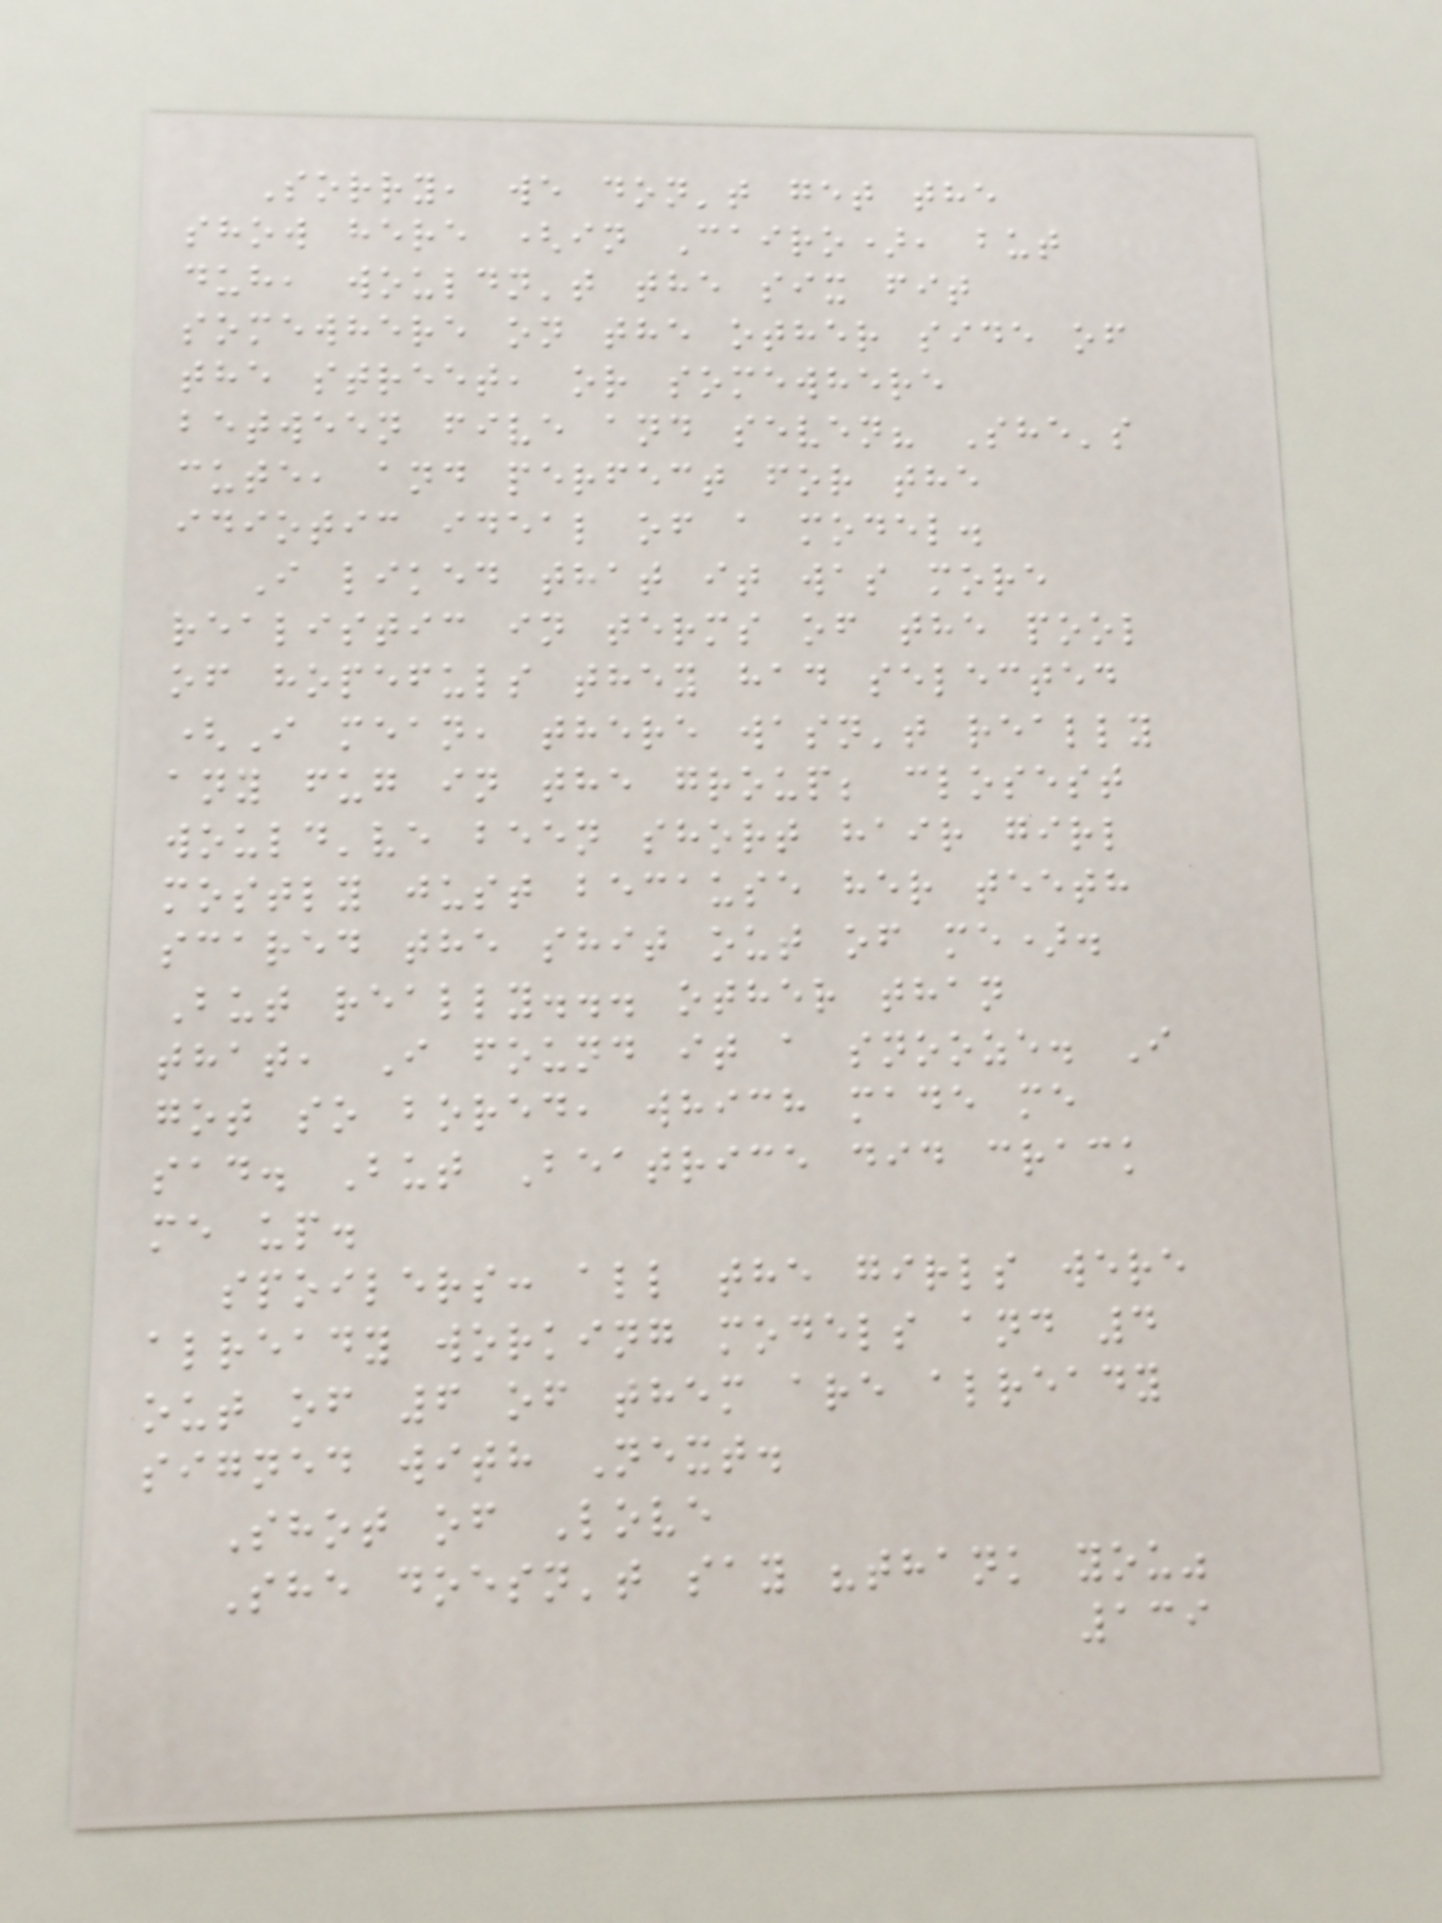Sorry, we don't get the
show here (in Cairo), but
duh, wouldn't the six fit
somewhere on the other side of
the street, or somewhere
between five and seven? She's
cute, and perfect for the
idiotic ideal of a model.
I liked that it was more
realistic in terms of the pool
of hopefuls they had selected
(I mean, there wasn't really
any fug in the group; closest
would've been short hair girl
mostly just because her teeth
scared the shit out of me).
But really... other than
that, I found it a snooze. I
got so bored, which made me
sad. But Beatrice did crack
me up.
spoilers: all the girls were
already working models and 4
out of 6 of them are already
signed with Next.
Shot of Love
She doesn't say "thank you"
139
